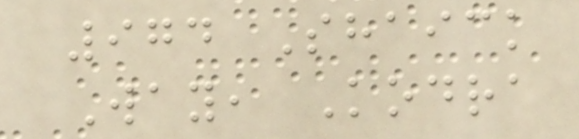974 Shaick
Way, Kodra
